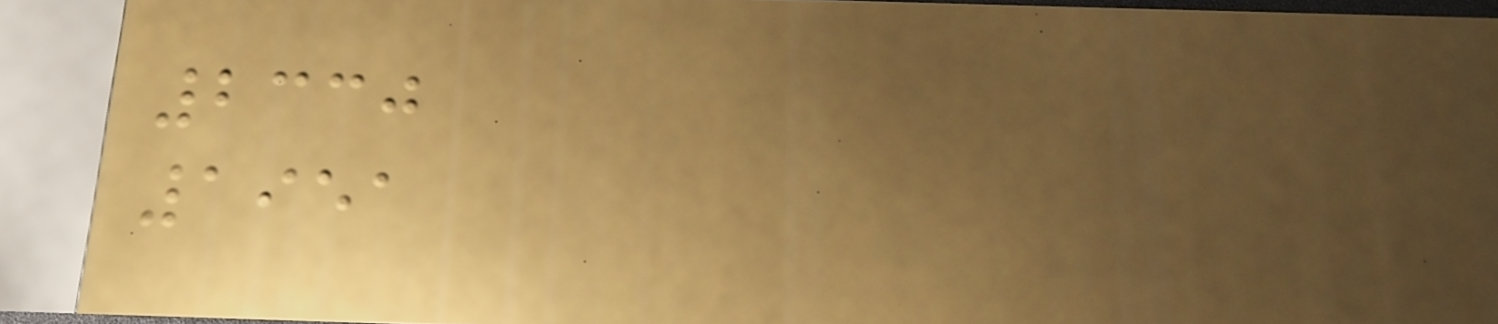2330
1951
